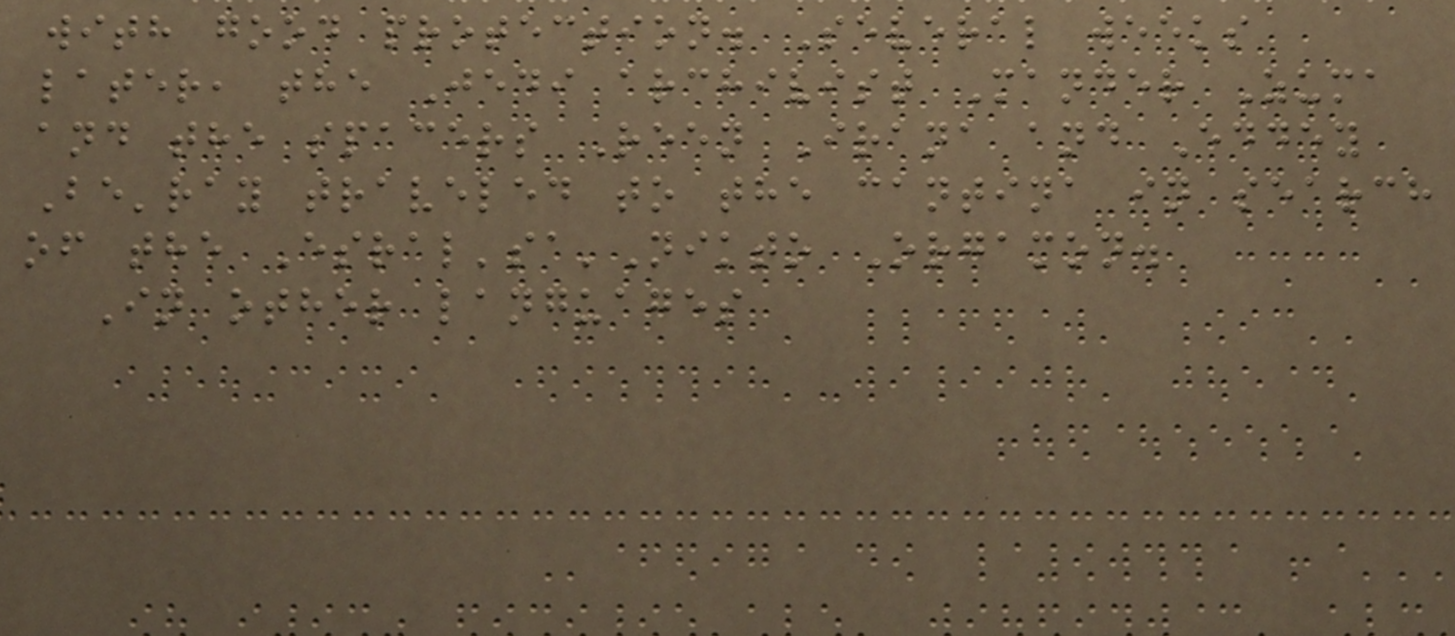with good protection. Several weeks
later, the Jedi archivist Mander Zuma
and the spacers Reen Irana and Eddey
Be'ray traveled to the cantina in search
of the Esral'sa'Nikto Orgamon.
In other languages
